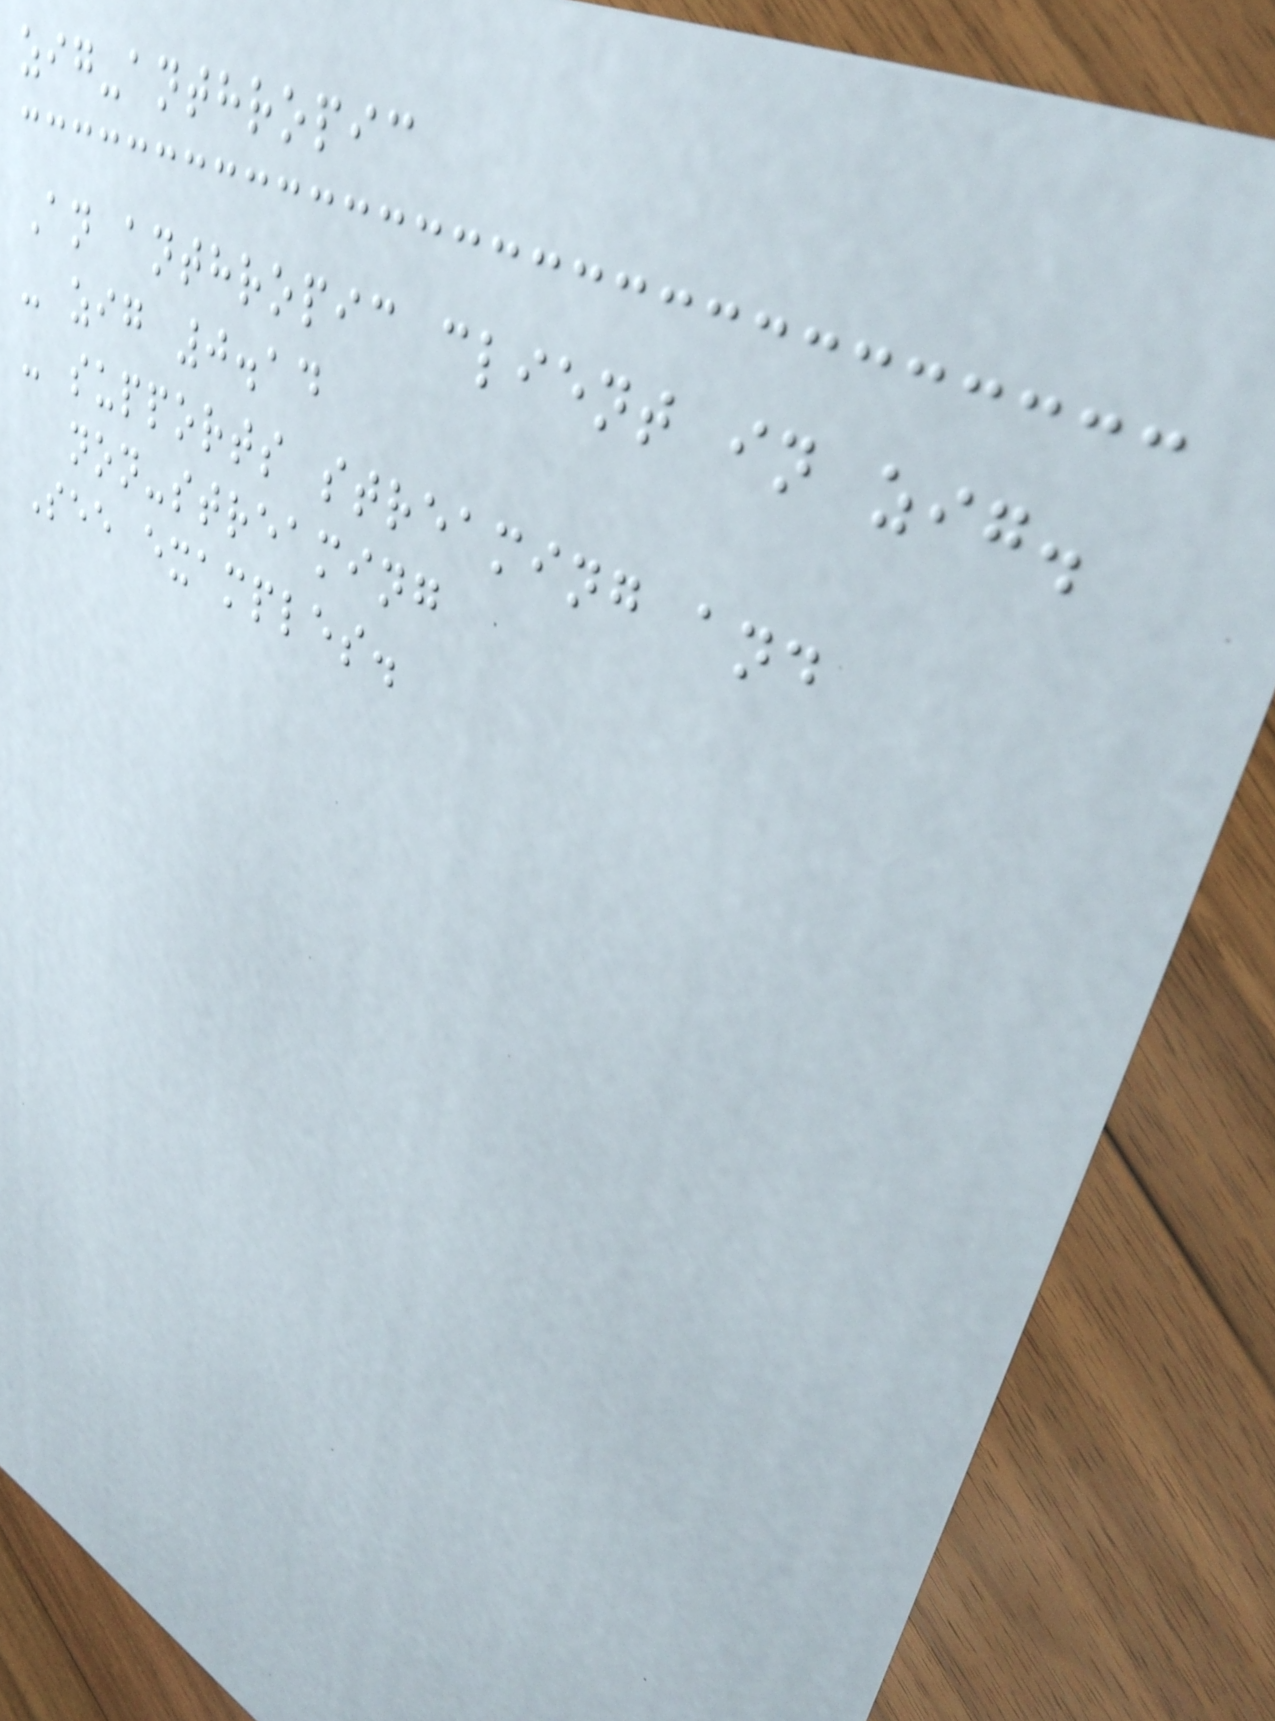zig-anthropic
An anthropic client in zig.
- zig 0.14
- supports streaming and
non-streaming
See examples.
